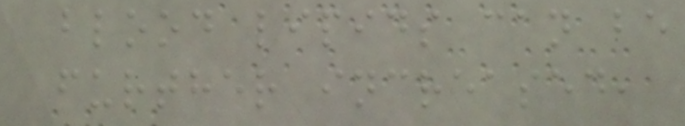blood lipids can be
further increased,
